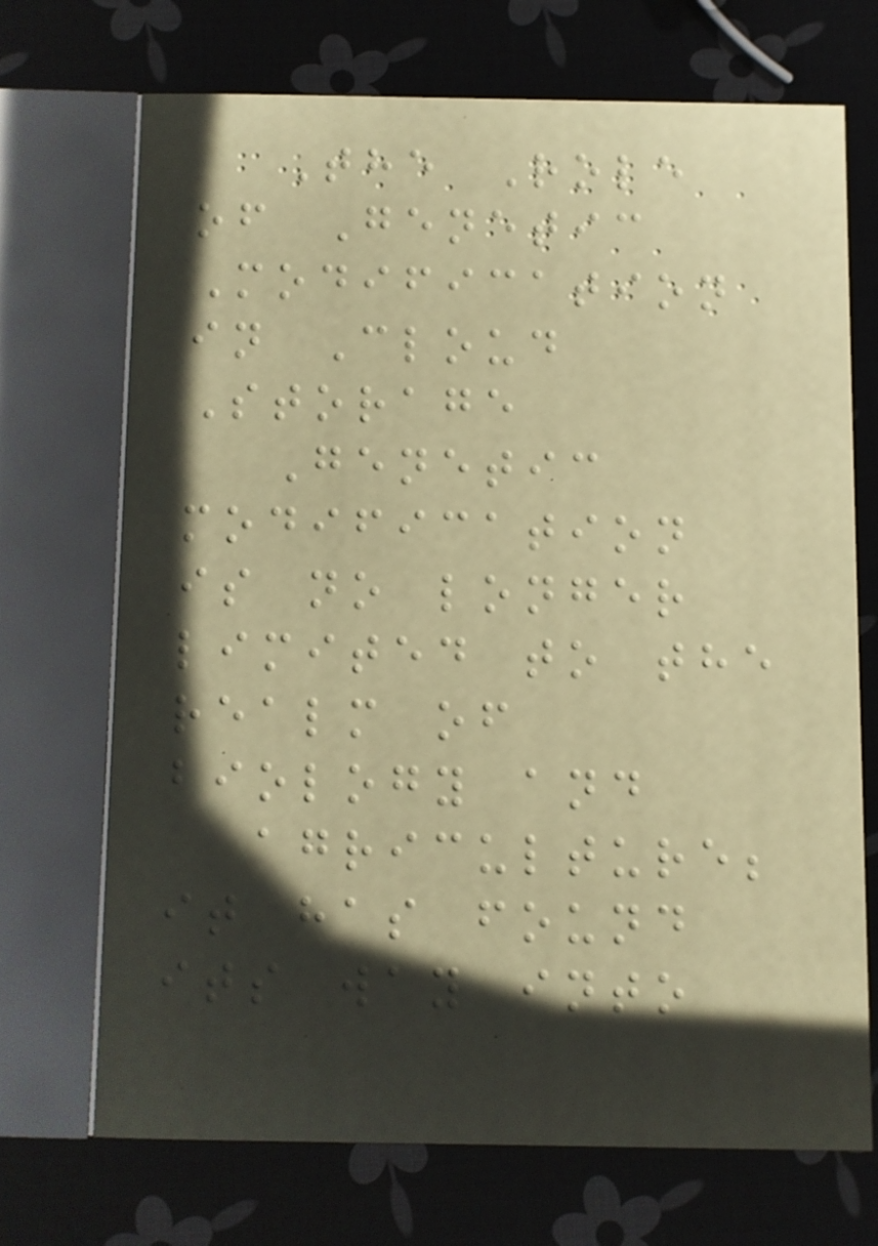The Role
of Genetic
Modification
in Cloud
Storage
Genetic
modification
is no longer
limited to the
realm of
biology and
agriculture;
it has found
its way into
